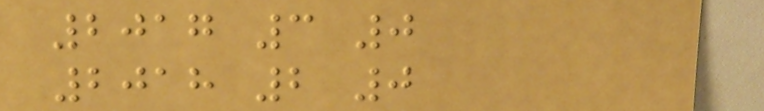2017 3 0
2018 2 0
